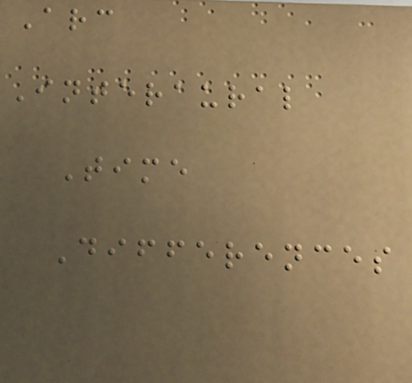Arc
Interaural
Time
Differences
